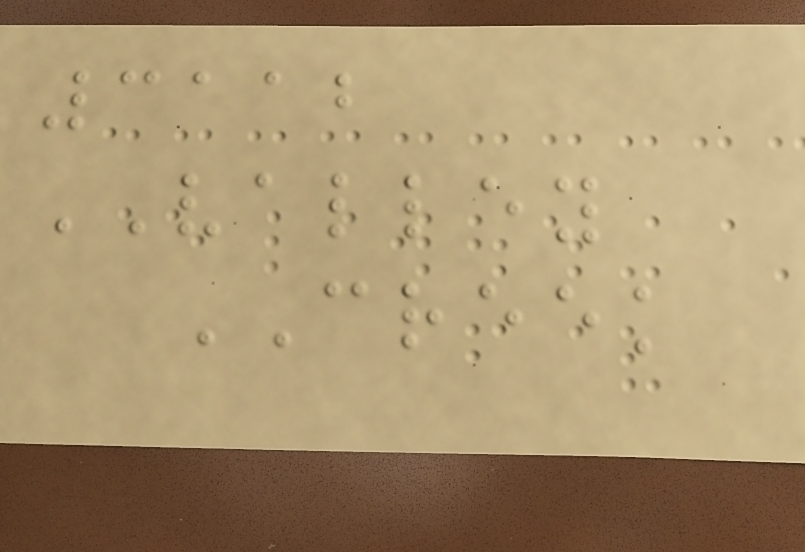3112
VALLEY
CREEK
